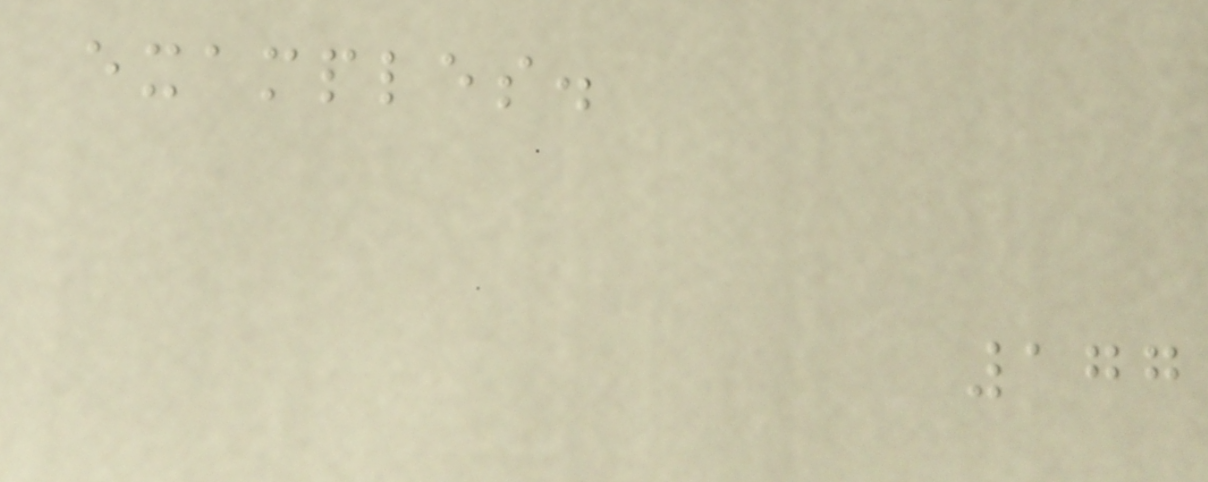examples.
177
